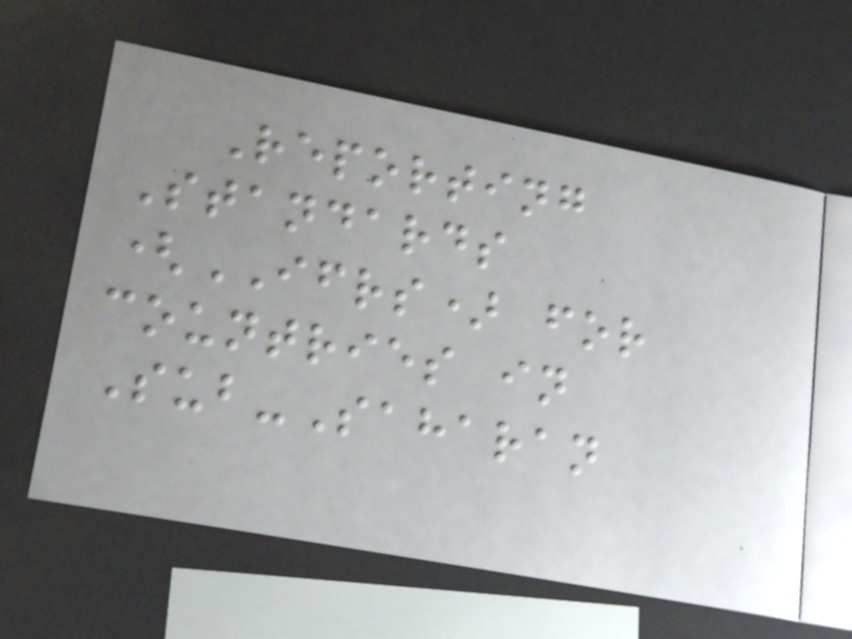Reporting
Standards
(IFRS) for
countries in
Sub-Saharan
